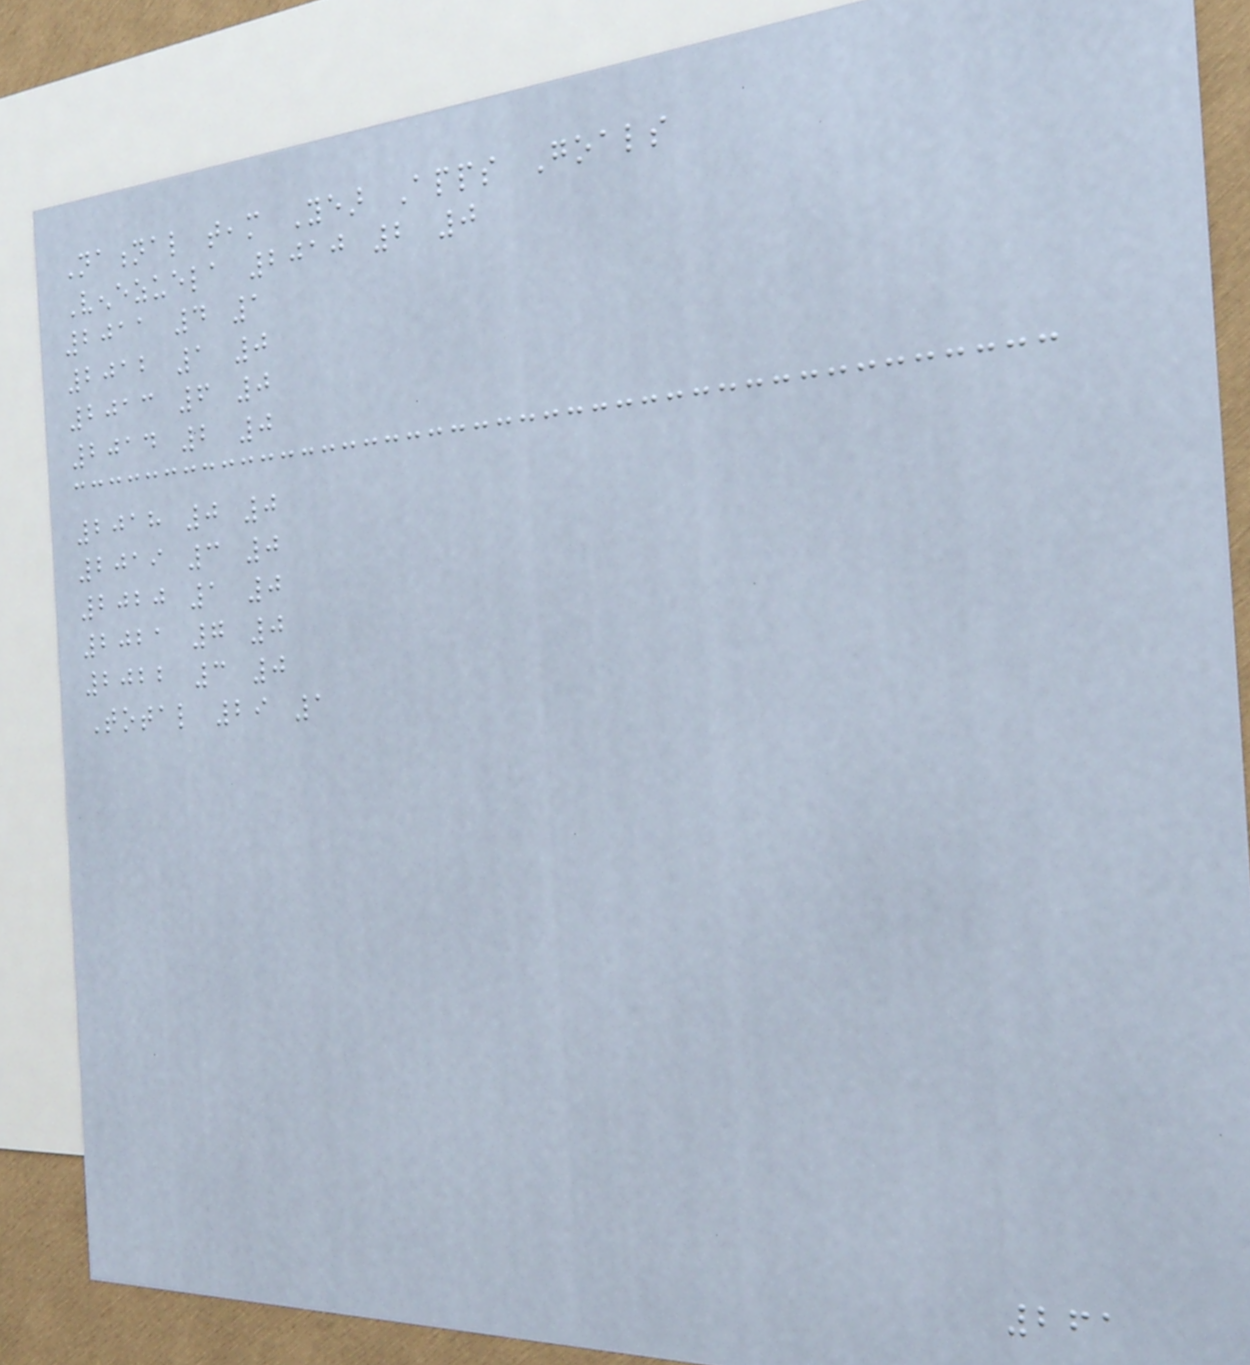National team Year Apps Goals
Venezuela 2010 2 0
2011 4 1
2012 1 0
2013 6 0
2014 2 0
2018 0 0
2019 3 0
2020 1 0
2021 7 0
2022 3 0
Total 29 1
261
